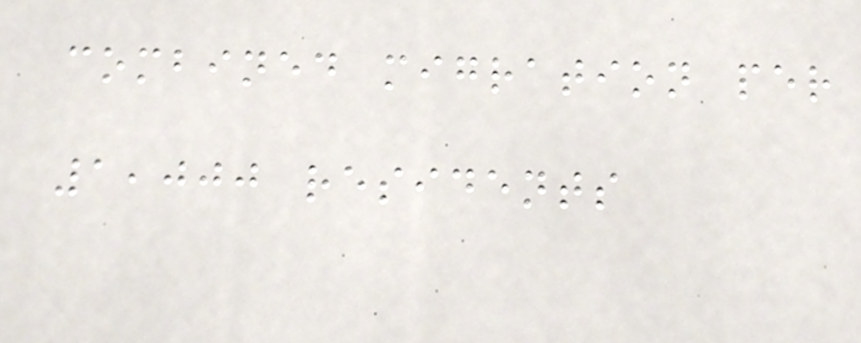combined migration per
1,000 residents
